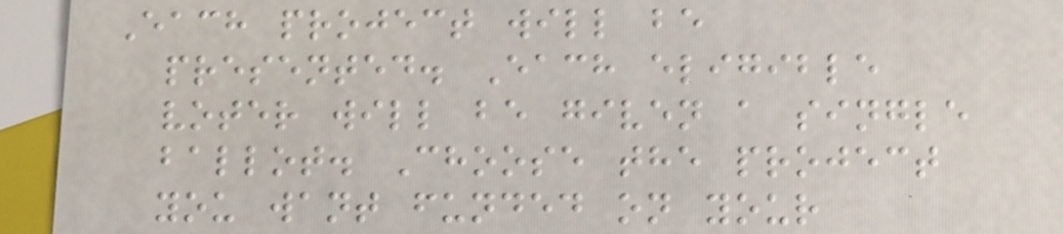Each project will be
presented. Each eligible
voter will be given a single
ballot. Choose the project
you want funded on your
